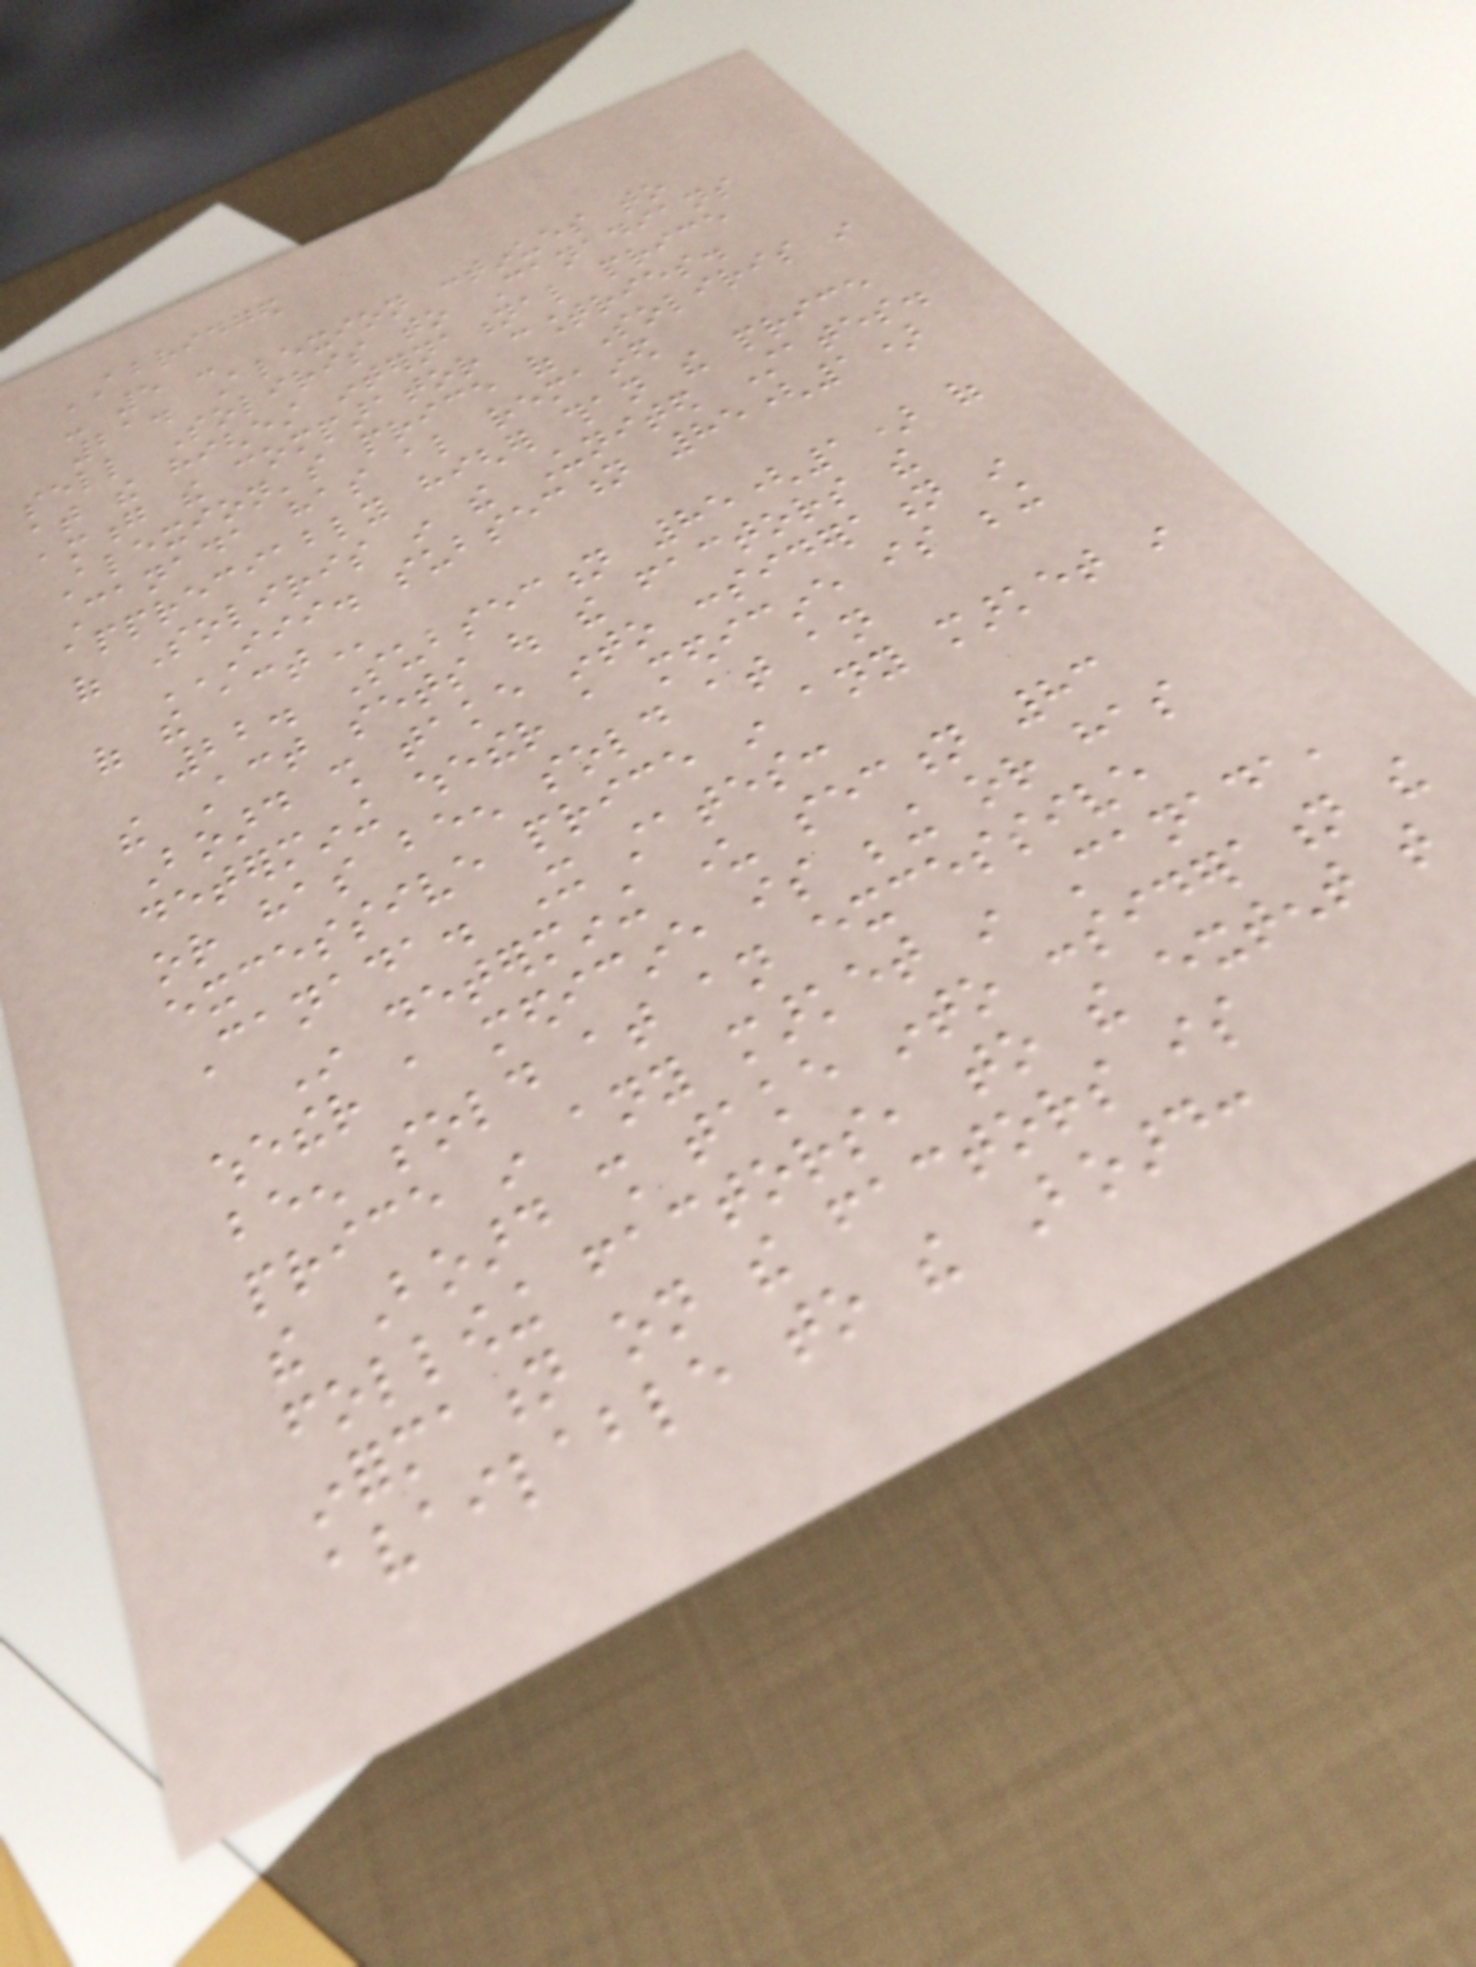ABRIDGED
- 5 -
21. Alexion continues to
sell Soliris to Canadians
at the highest international price
among the comparator countries.
Alexion's price of Soliris in
Canada has also remained
appreciably higher than the price
of Soliris in the United States.
III. SUBSECTION 85(1)
OF THE ACT
22. Subsection 85(1) of
the Act sets out the factors the
Board shall take into consideration in
determining whether a medicine is being
or has been sold at an
excessive price in any market in
Canada. It states:
In determining under section 83
whether a medicine is being or has
been sold at an excessive
price in any market in Canada,
the Board shall take into consideration the
following factors, to the extent that
information on the factors is
available to the Board:
